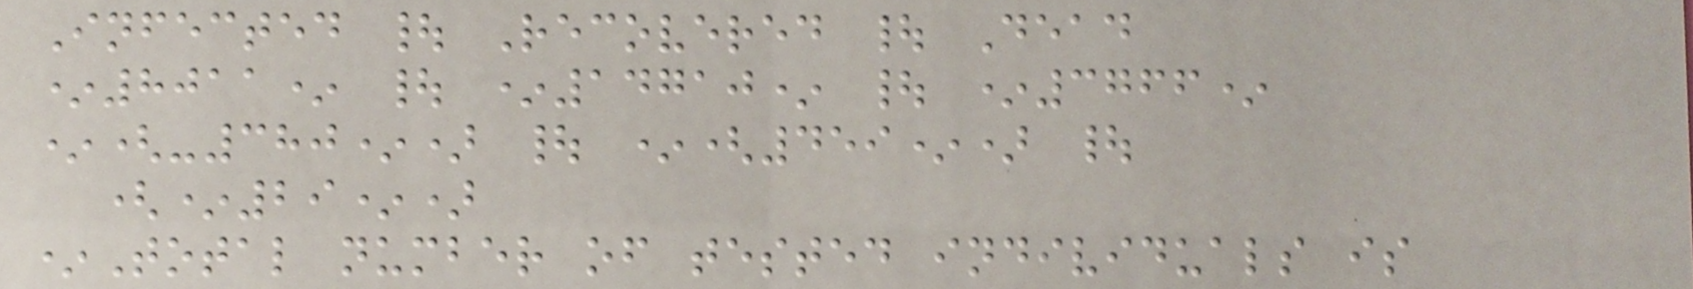Infected | Recovered | Dead
*8011* | *14710* | *3766*
*(-380*) | *(459*) |
(*29*)
*Total number of tested individuals is
